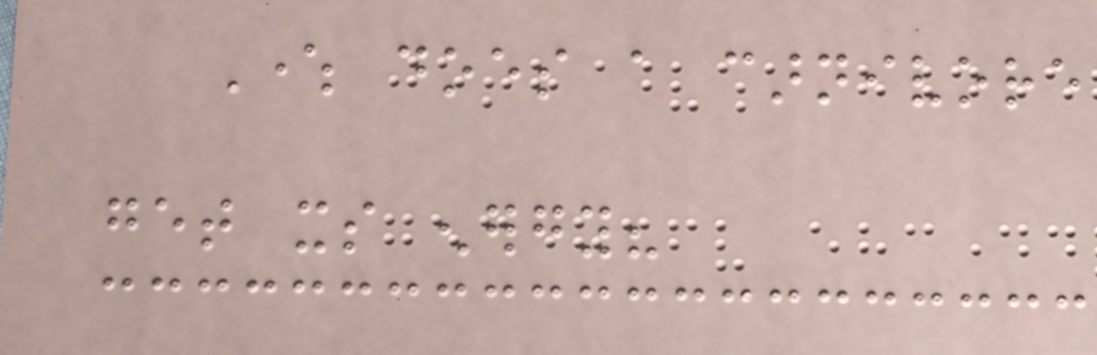Where does a carnivore
get its energy?
